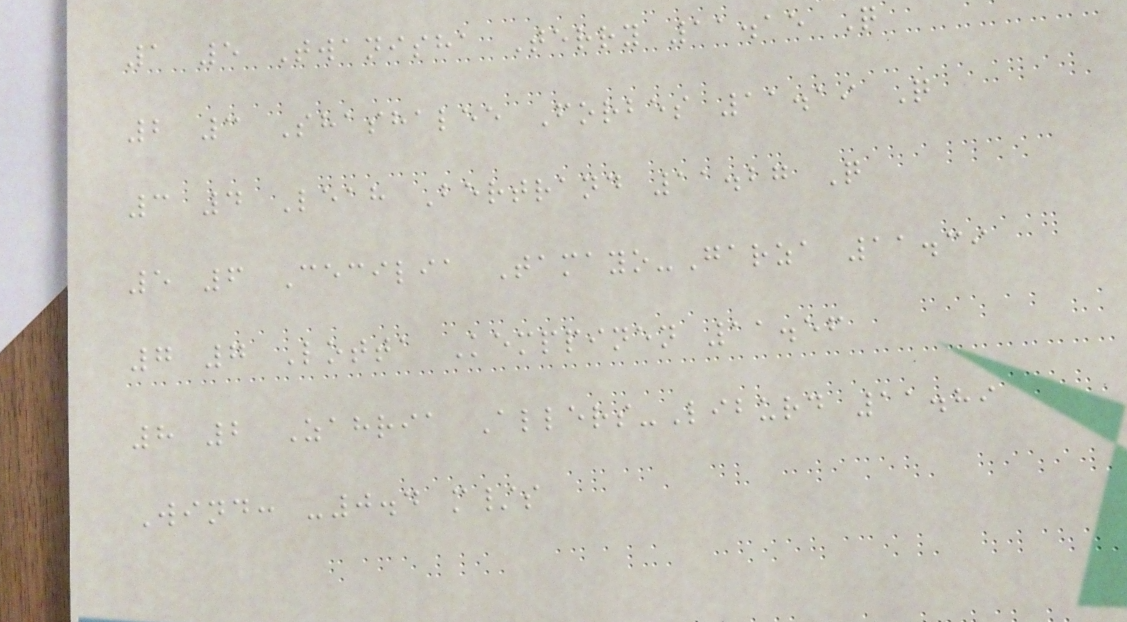1 5 Twanisha Terry 11.15 Q
2 3 Shashalee Forbes 11.19 Q
3 4 Leah Bertrand 11.27 Q
5 6 Cecilia Tamayo-Garza 11.39
7 7 Lotta Kemppinen 11.56
8 2 Zahria Allers-Liburd 11.89
Wind: -0.4 m/s
